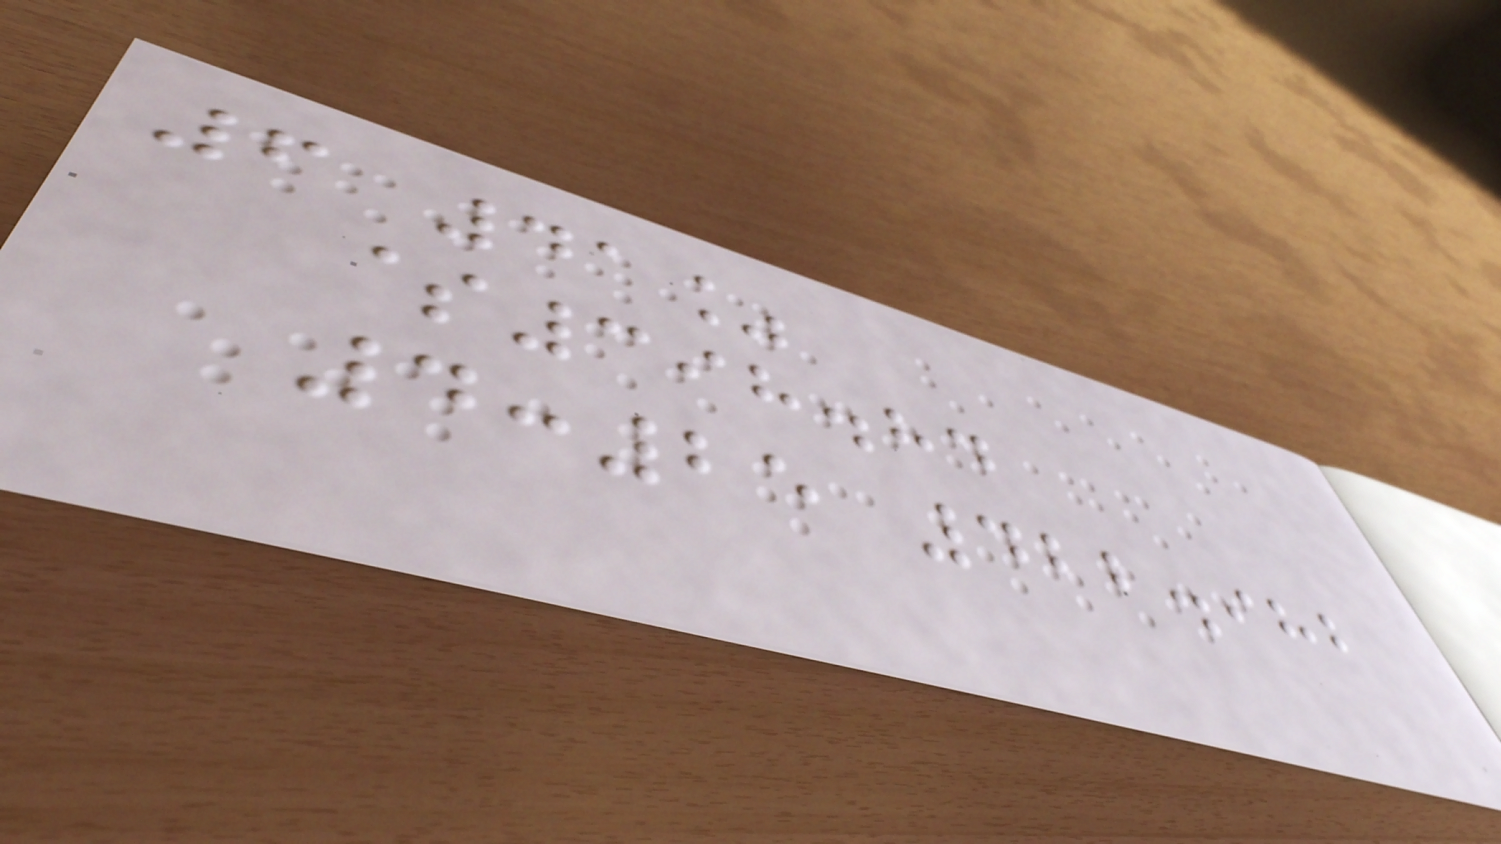6 41%
$398.84
4:25 422.982
